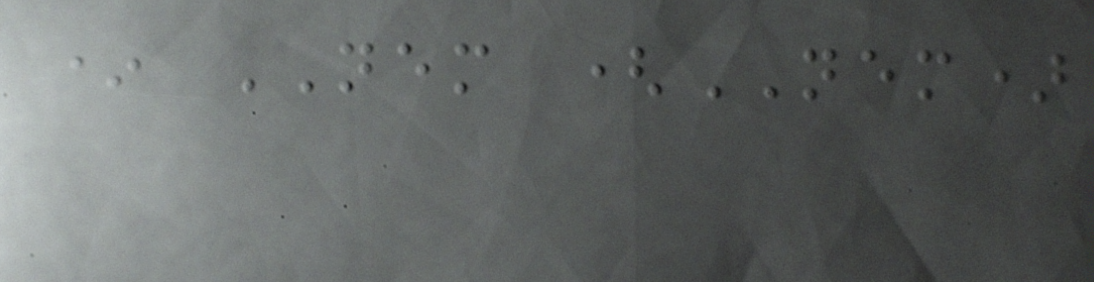* NEM (NEM)
